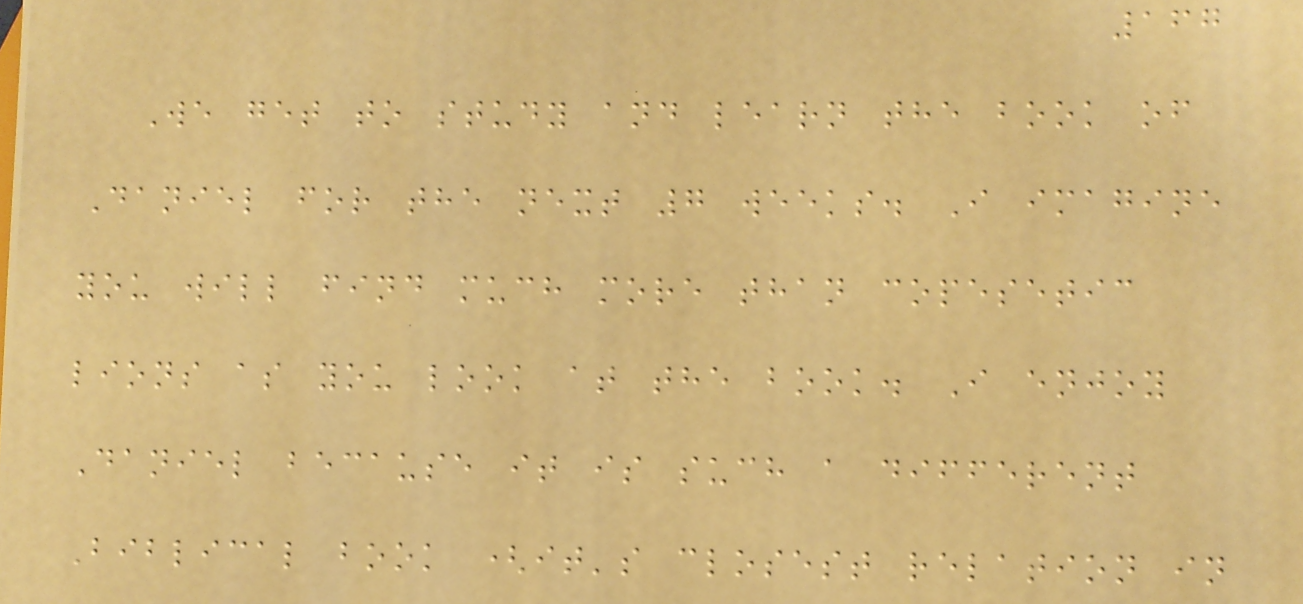167
We get to study and learn the book of
Daniel for the next 7 weeks. I imagine
you will find much more than copesetic
lions as you look at the book. I enjoy
Daniel because it is such a different
Biblical book (it's closest relation in
